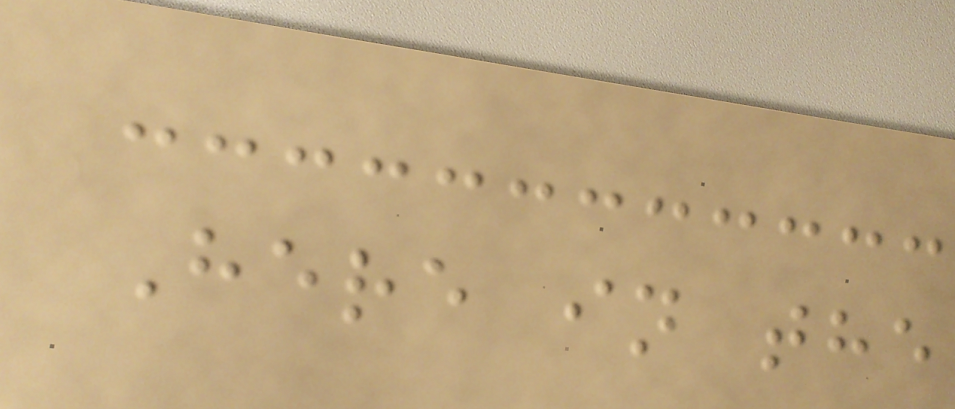Here in the
